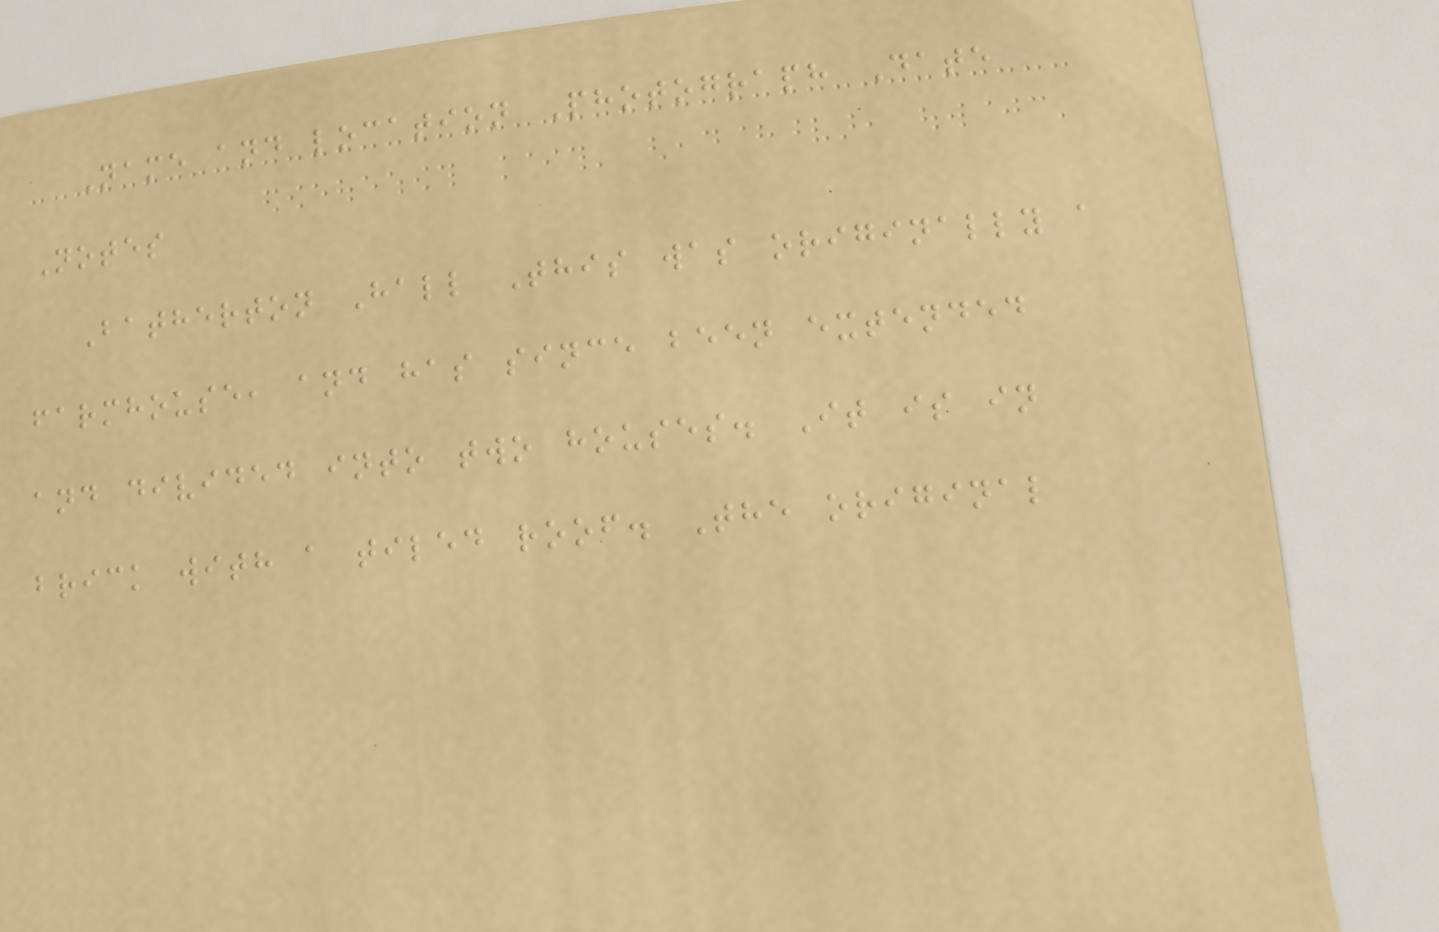Name and location Photograph Date
Notes
Batherton Hall This was originally a
farmhouse, and has since been extended
and divided into two houses. It is in
brick with a tiled roof. The original
